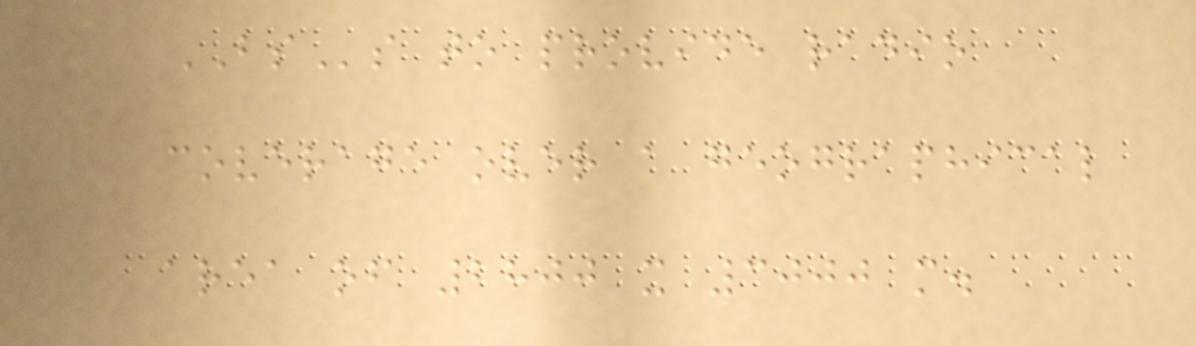BSs to provide radio
coverage over a geographical
area of 2800 x 3000 m.
